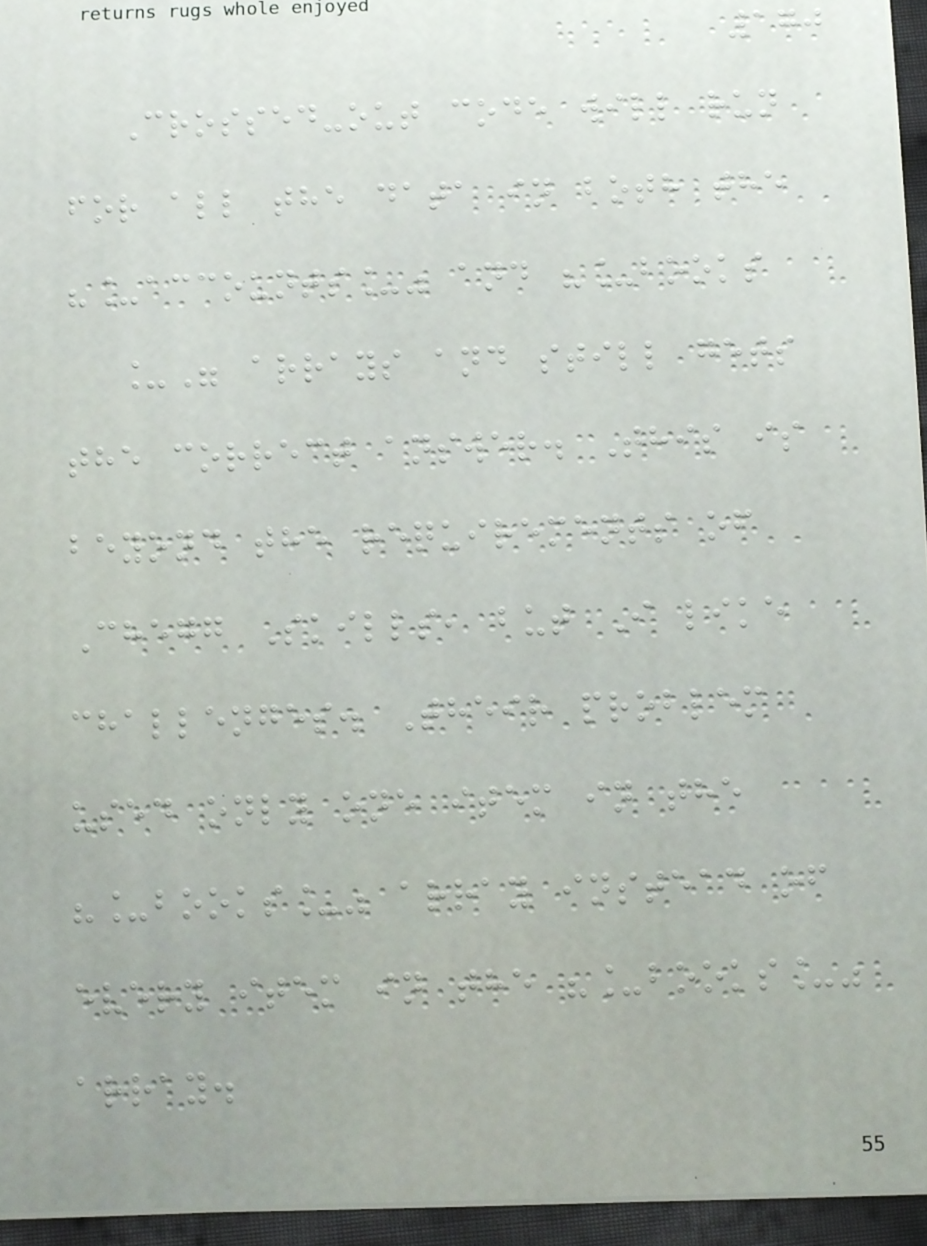170
Crossed-out code will run
for all the data in both the
"_accounts_" and "_books
_" arrays and still gets
the correct answer. This is
beyond the requirements of
Chegg Skills, but I like
challenges. Their problem
used only one item in the
"_books_" array instead of
every item in the "_books_"
array.
